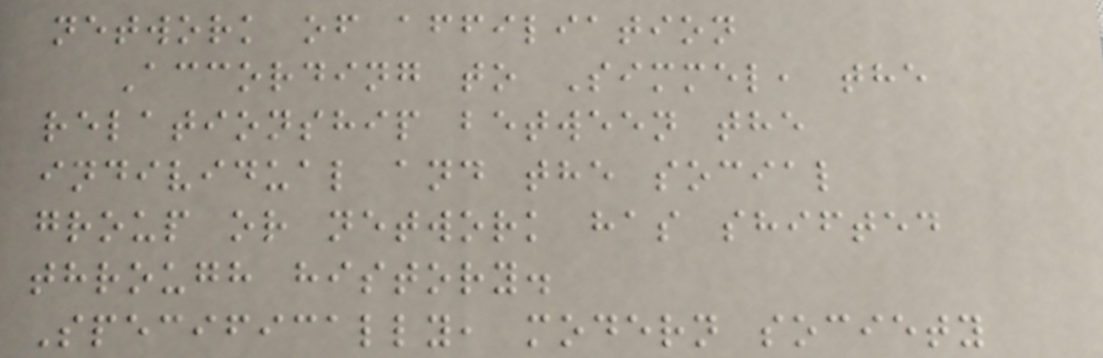network of affiliation
According to Simmel, the
relationship between the
individual and the social
group or network has shifted
through history.
Specifically, modern society
